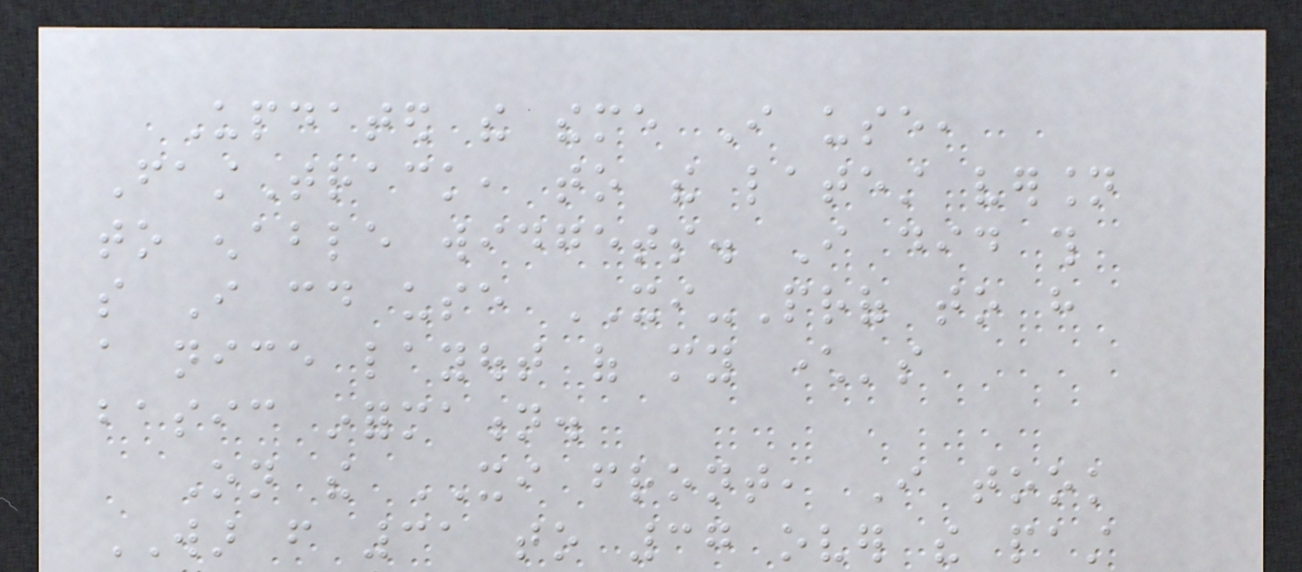Updated the theme I use,
FastTrack, to the latest version
to enable widgets. I did this
so I could use XI-Prof to have
a nice layout of my character's
basic information.
On the XI front, I took
WAR from 31 to 37 over the past
